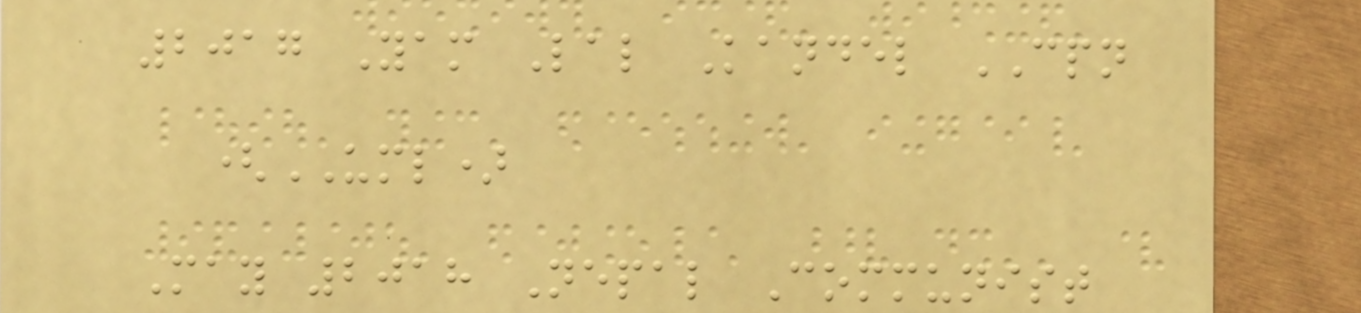2017 Yam Lal Kandel CPN
(UML)
May 2018 Nepal Communist
